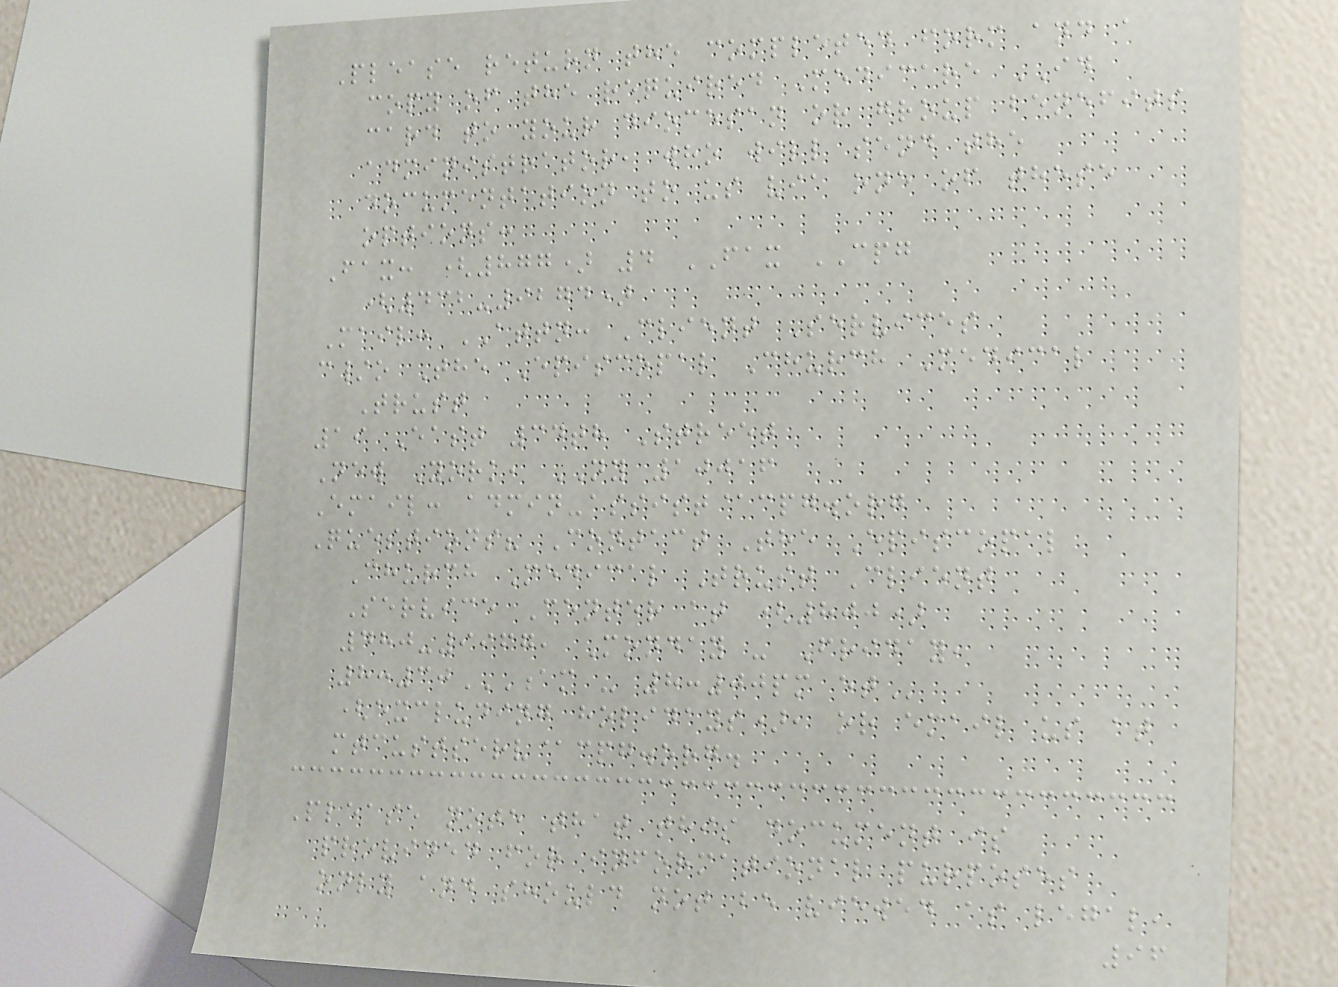Please return the completed form and a
copy of the required Medicare ID
card to your diocesan or group benefits
administrator, who will send the
documentation to us via one of these
options:
Fax: (877) 4 FAX CPG
(432-9274)
Mail: ATTN: Client Services
c/o The Episcopal Church Medical
Trust
19 East 34th Street
New York, NY 10016
Email: admin-assist@cpg.org
Questions? Contact The Episcopal
Church Medical Trust Client
Service Center at (800)
480-9967, Monday - Friday,
8:30AM - 8:00PM ET
(excluding holidays), or email us at
mtcustserv@cpg.org.
Please note that this document is
provided for informational purposes
only and should not be viewed as legal,
96
